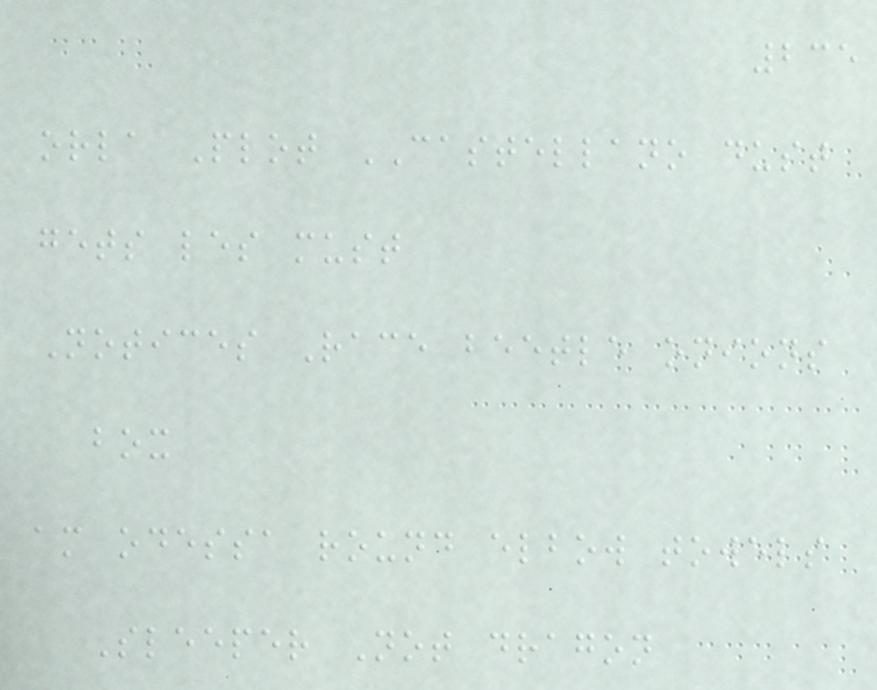235
orla Plot CASTELLANO dust
gets les must
Notices Race beetle onions
box
am odessa round elbow towels
Sleeper Not dragon
